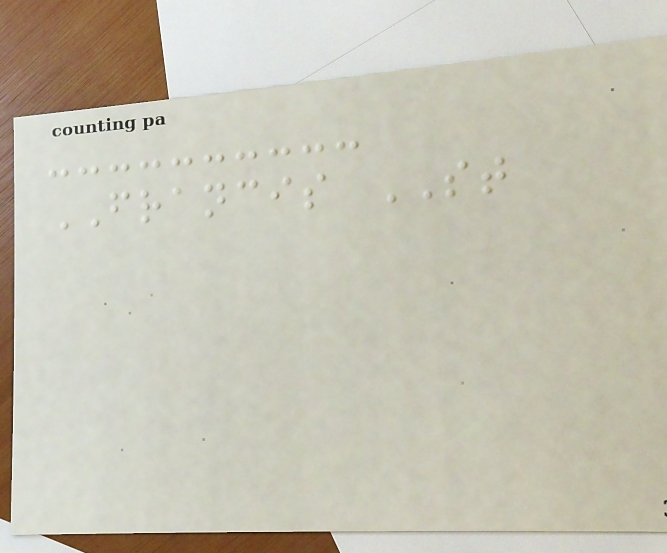FRANCIS ST
